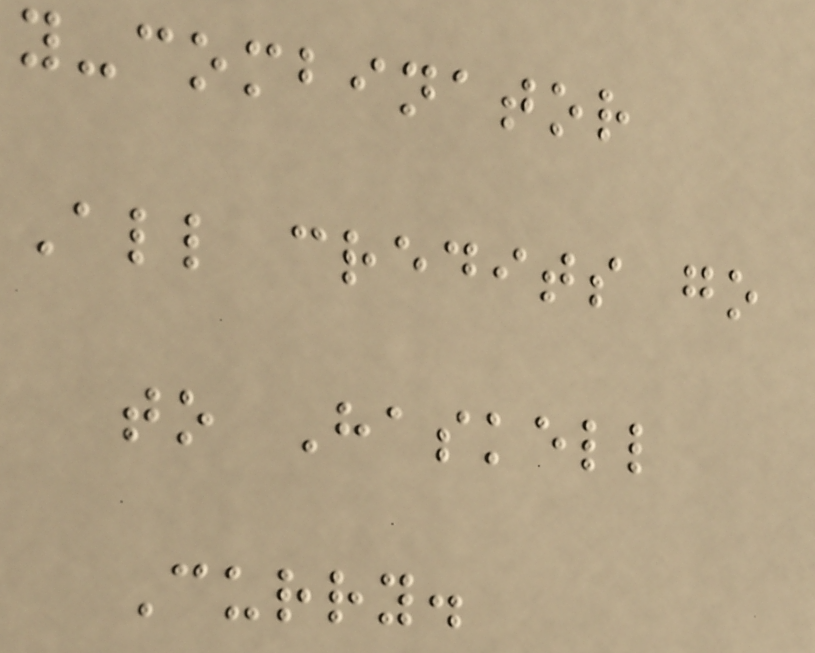y-combinator
All credits go
to Haskell
Curry.
